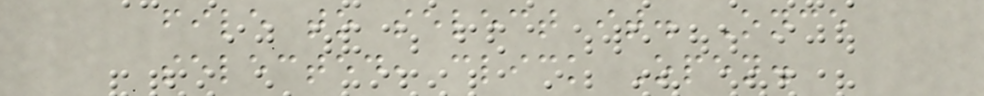file to select it. Once
selected, click Open.
